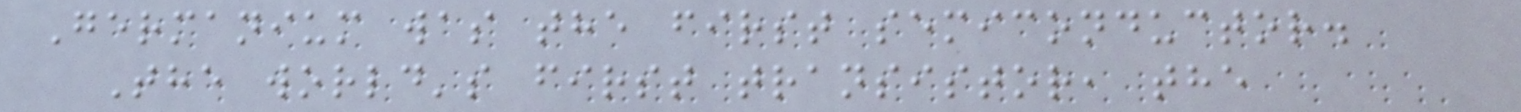Germanium was the first semiconductor.
The world's first transistor, the
